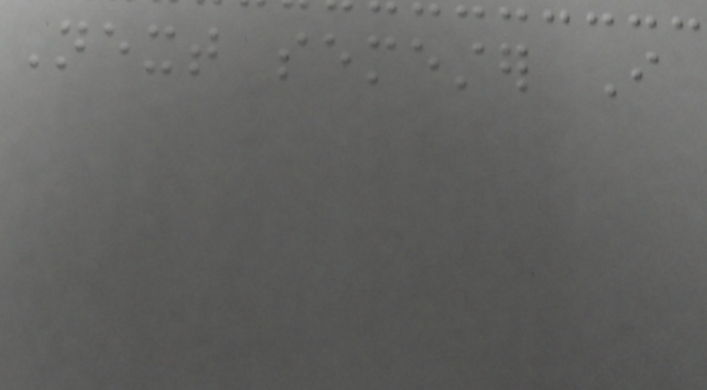Next semester I
